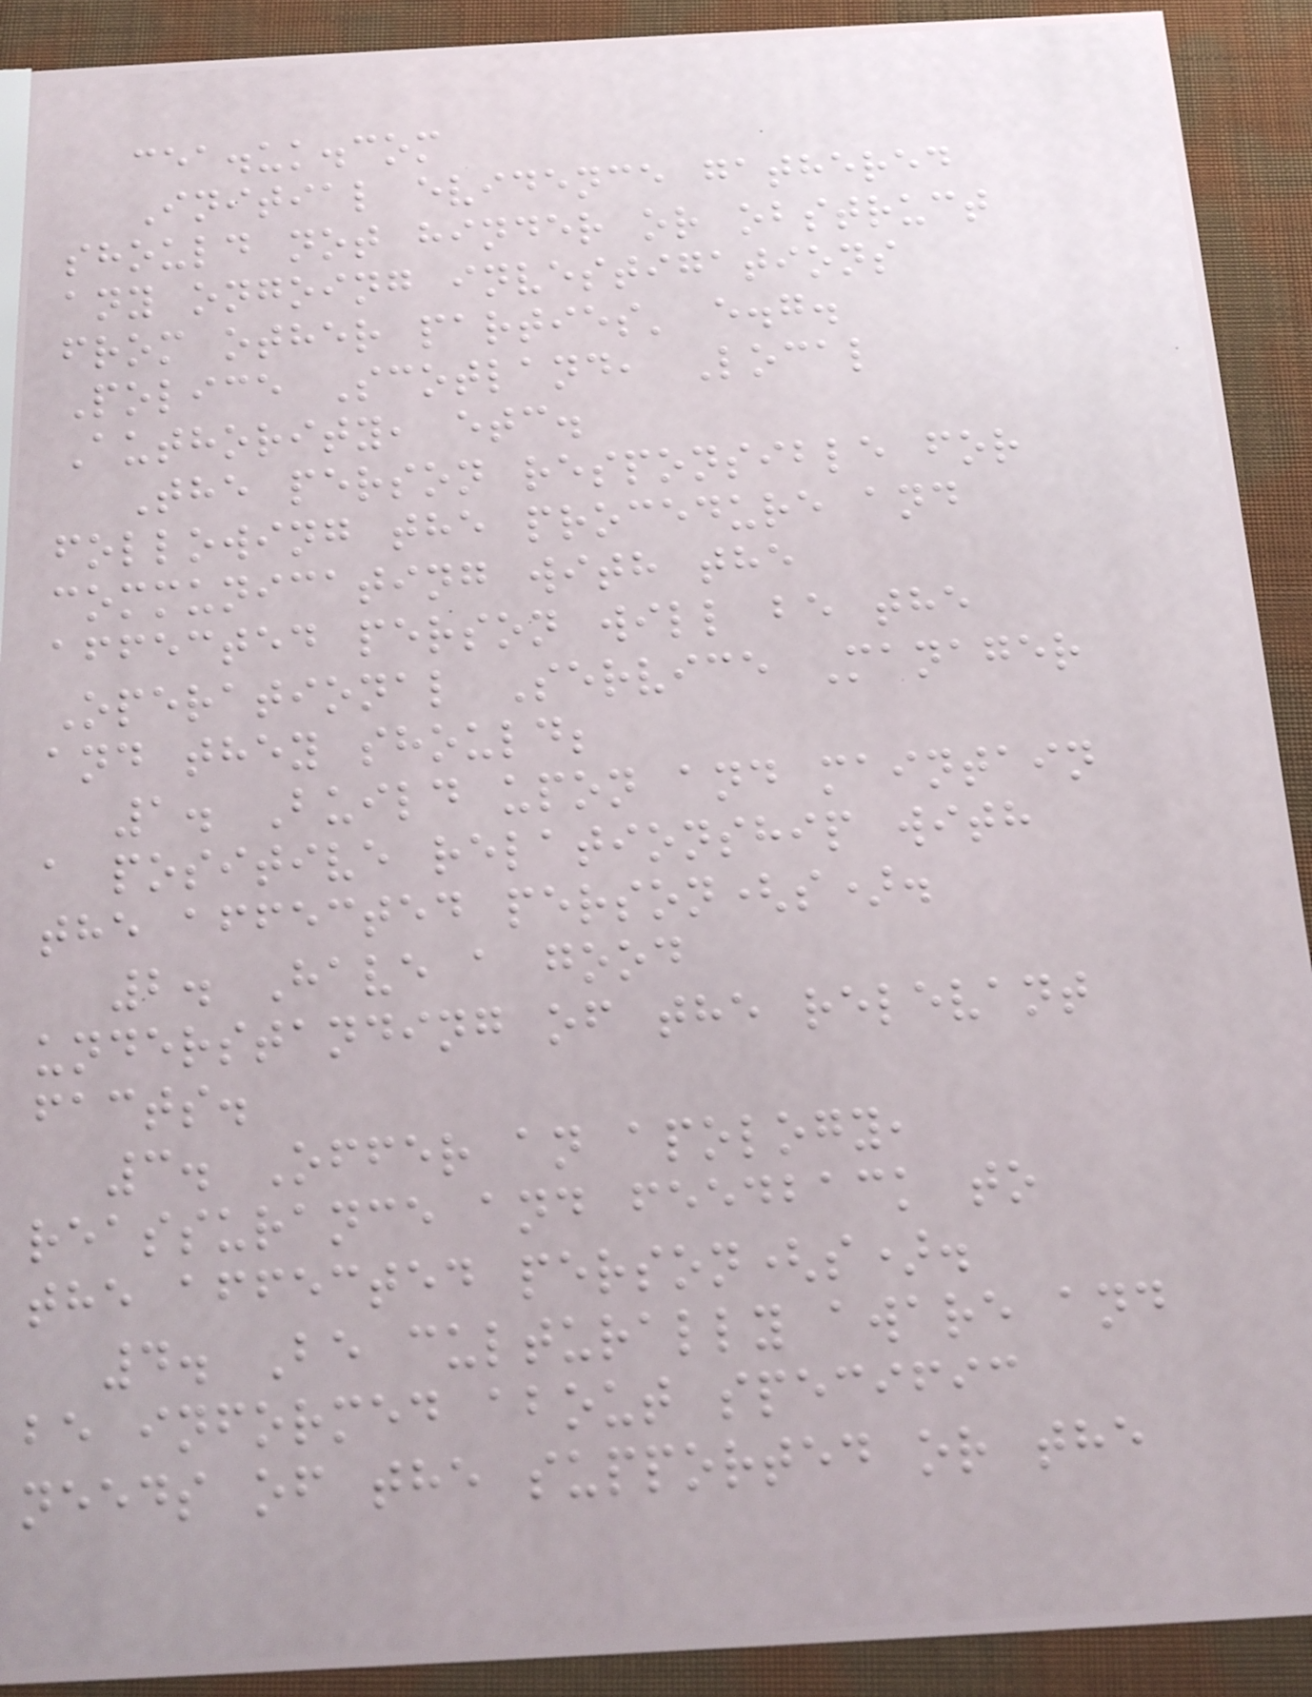cea.uk.com
Initial evidence gathered
should not hinder or obstruct
any ongoing investigations
from other parties' e.g.
Police Scotland, Local
Authority, etc.
The person responsible for
following the procedure and
communicating with the
affected person will be the
Operational Service Manager
and they should;
1. Build upon and maintain
a positive relationship with
the affected person(s).
2. Have a good
understanding of the relevant
facts.
3. Offer an apology,
reassurance and feedback to
the affected person(s).
4. Be culturally aware and
be informed about specific
needs of the supported or the
